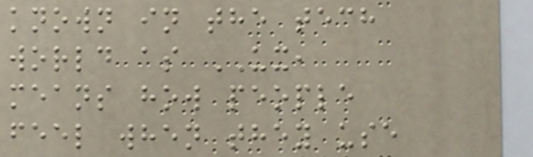known in the tech
world as UX,
means how people
feel when they use
